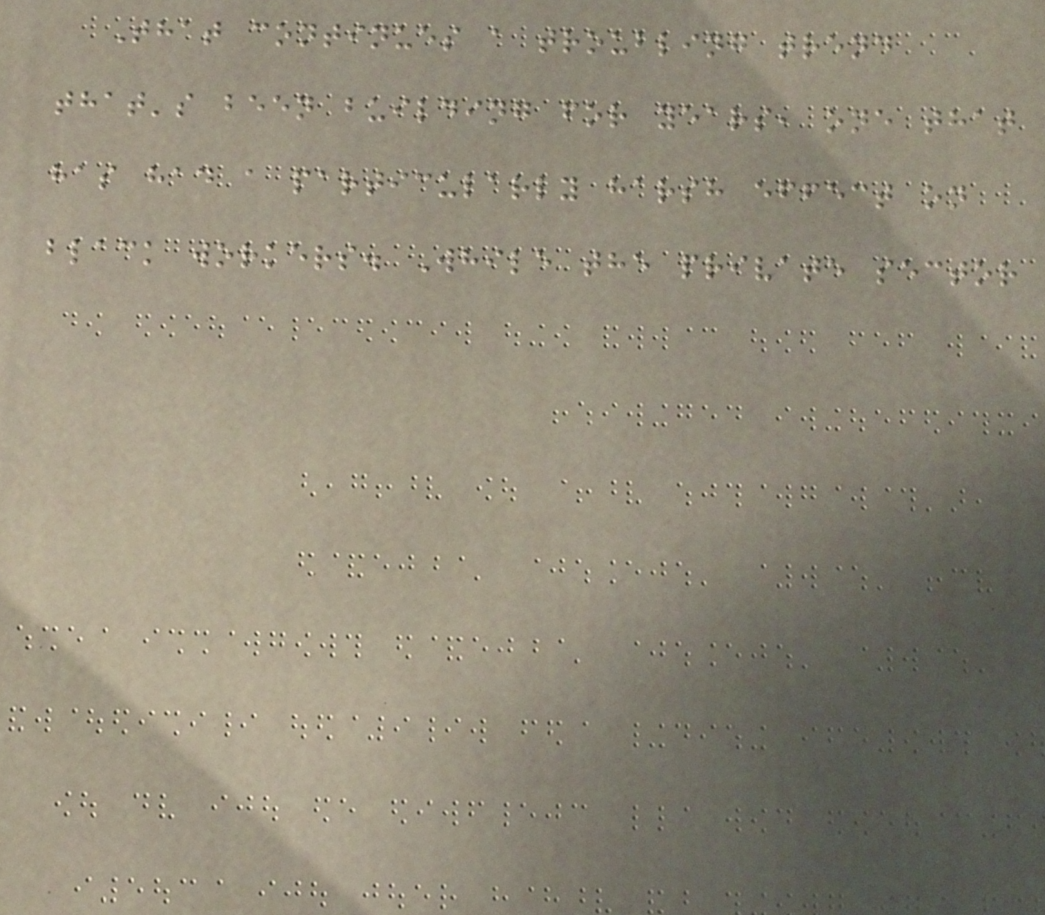That continues a troubling trend
that's been building for years, one that
has had a particularly harsh effect on
black workers. While the private sector
